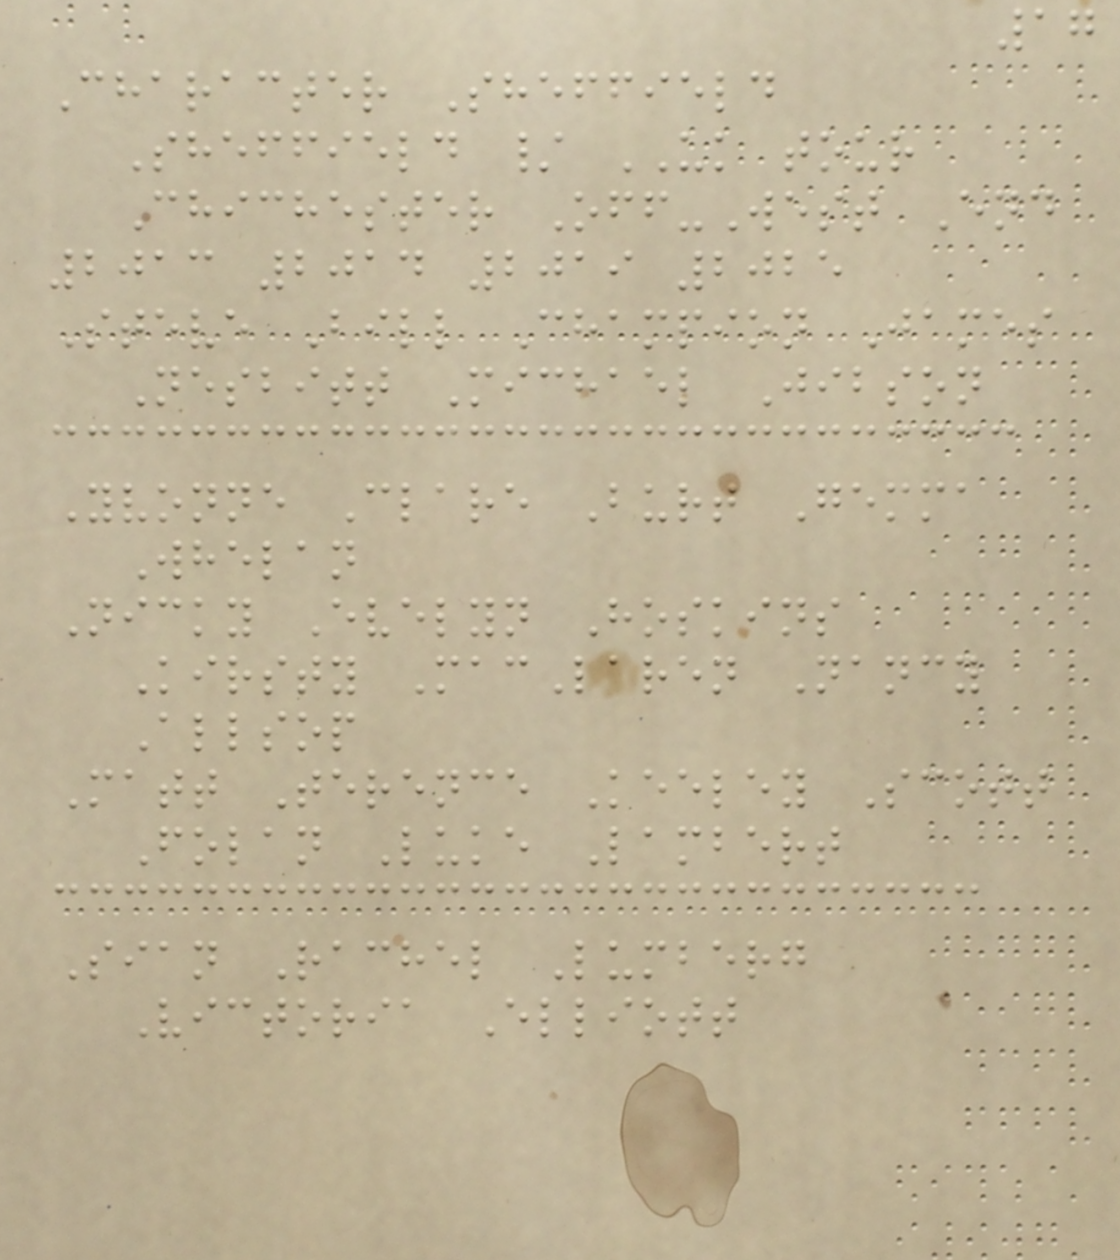17
Character Sheffield
Sheffield / UK tour
Chichester Off-West End
2013 2014 2019 2025
Steve Bill Champion James
Nesbitt Michael Jibson
Yvonne Clare Burt Gemma
Whelan
Nicky Evelyn Hoskins
Kirsty MacLaren Nancy
Allsop
Matt Terence Keeley Scott
Folan Luke Lambert
Sian Rachel Lumberg
Victoria Elliott
